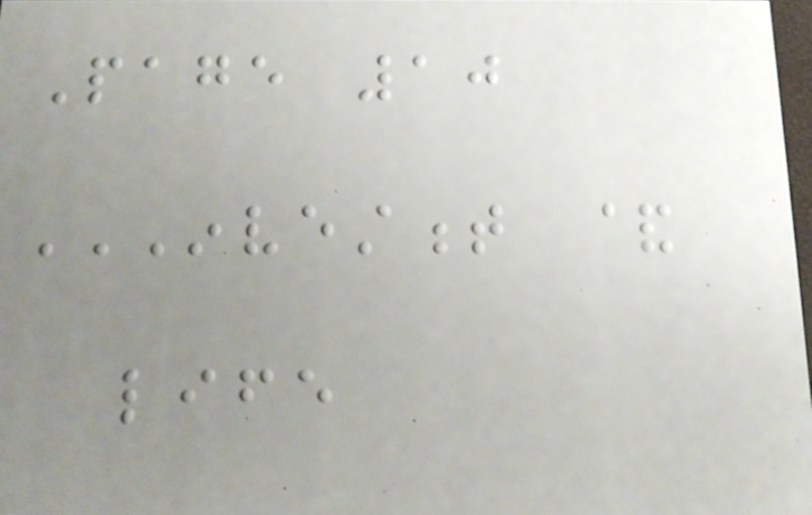Page 10
INVESTMENT &
LIFE
